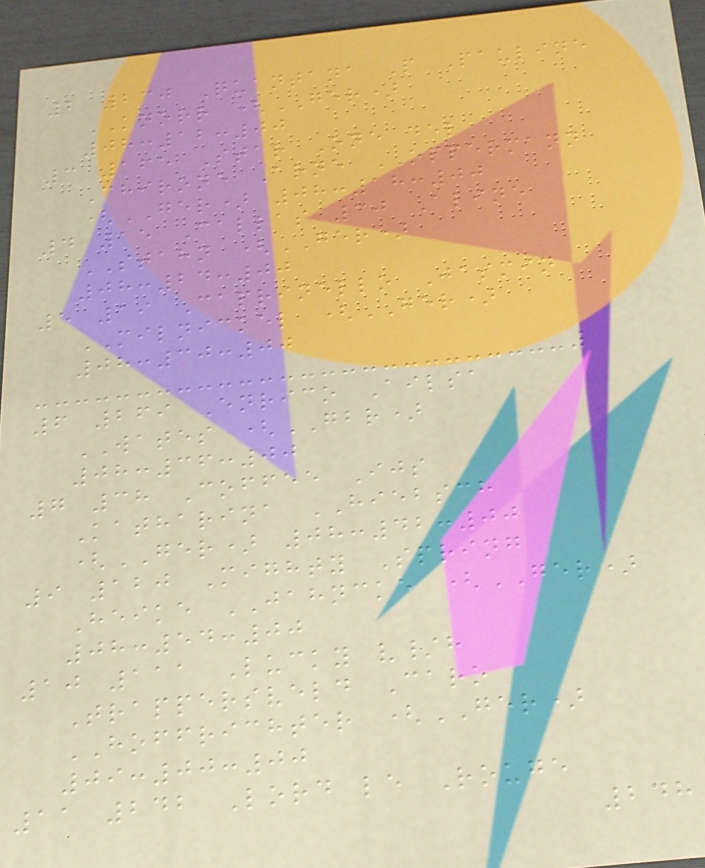2 230 Quantana P Pauline
KNORR (GER)
08:12:00
3 165 Star One del
Chirone Arne OPPERMANN
(GER) 08:18:00
4 15 Callas 30 Aline
STAHN (GER)
08:24:00
5 19 Caprinello Jasmin
MILNICKEL (GER)
08:30:00
6 269 Enrico Ailsa
WATES (GBR)
08:36:00
7 38 Coffee Ijs
Katharina HIEBSCH
(GER) 08:42:00
9 120 Mighty Spring
Heike JAHNCKE (GER)
08:54:00
10 111 Lucky v/h
Trappersveld Caro
HOFFRICHTER (GER)
09:00:00
11 242 Lord le Rouge
248
